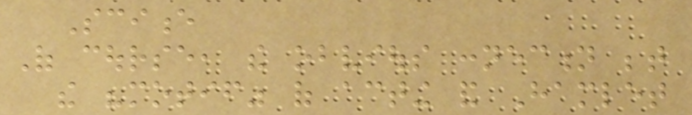Science
Of course, the obvious connection between
the "motif" of acting and Hamlet
